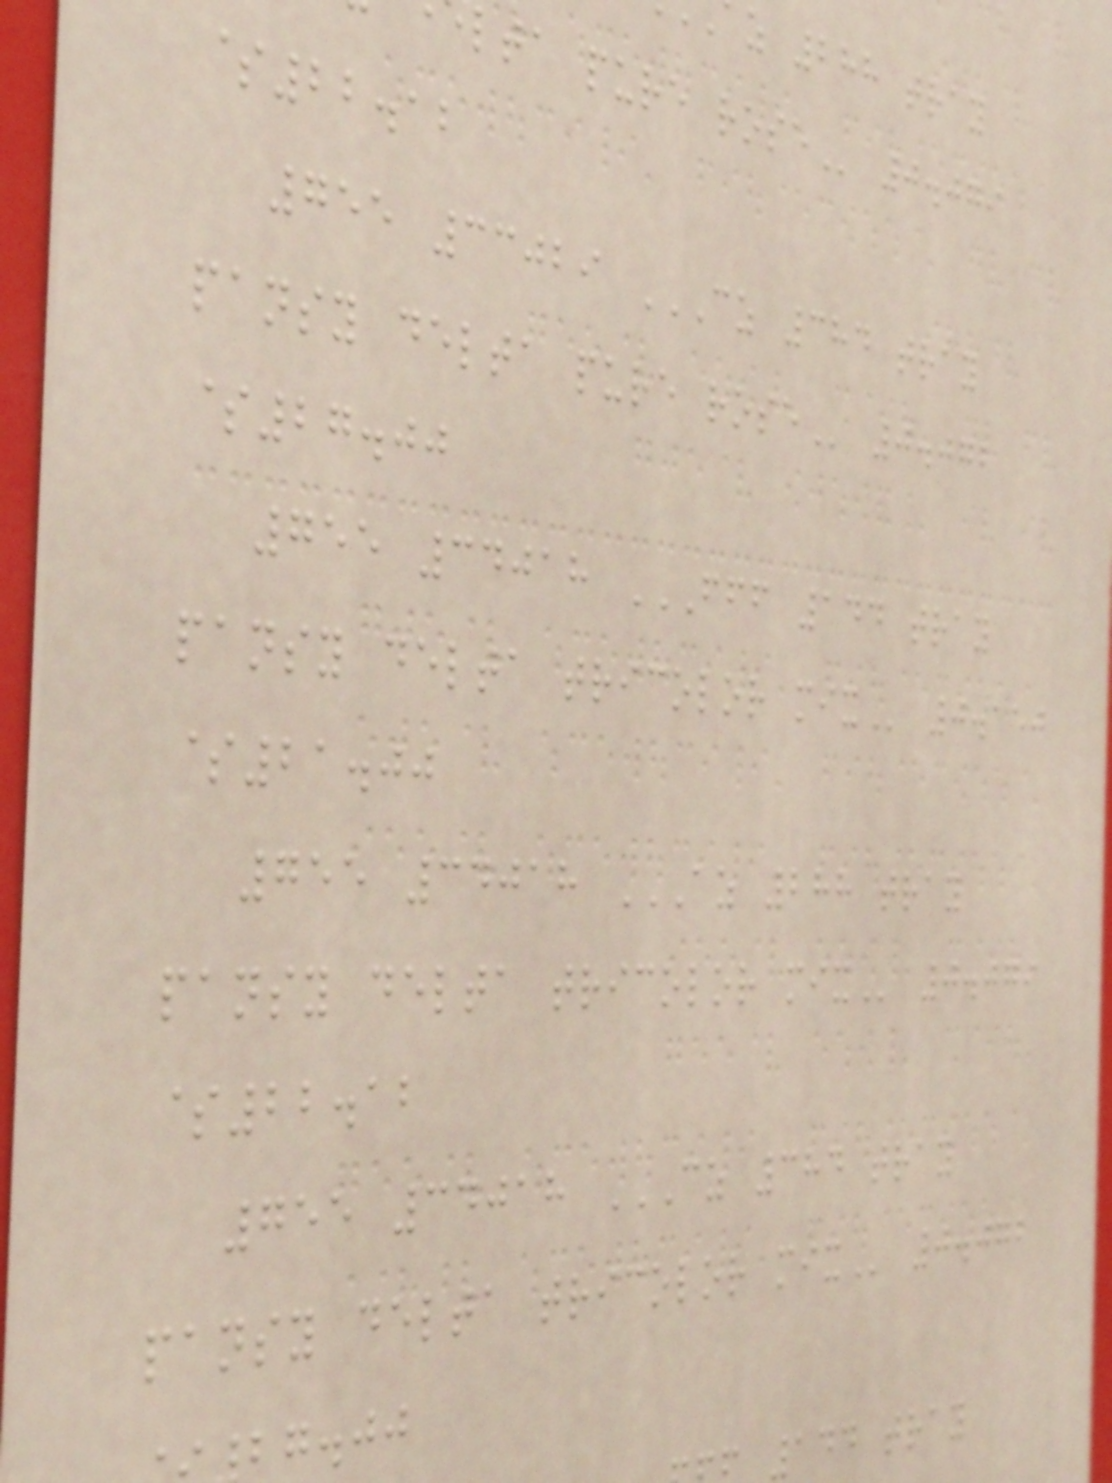z 288 tray
lta pure
$22.12
755 33029 CZ 384 TRAY
pansy delta pure
$27.00
755 34018 FFF 144 TRAY
pansy delta tricolor
$21.00
755 34018 AZ 288 TRAY
pansy delta tricolor
$22.12
755 34018 CZ 384 TRAY
pansy delta tricolor
bg.jj
144 tray
